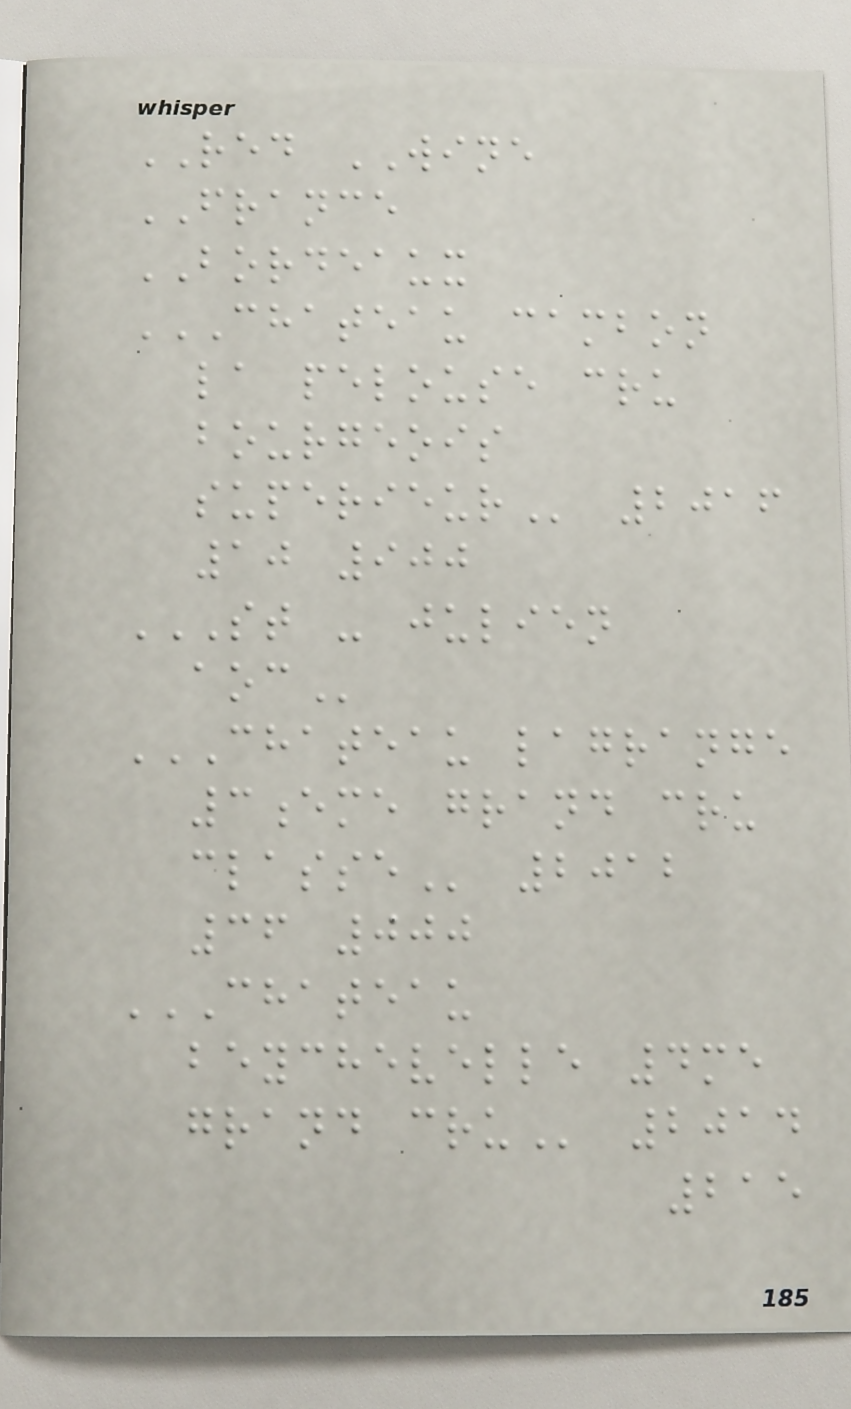RED WINE
FRANCE
BORDEAUX
CHATEAU CAMBON
LA PELOUSE CRU
BOURGEOIS
SUPERIEUR 2016
10 900
ST - JULIEN
AOC
CHATEAU LAGRANGE
3EME GRAND CRU
CLASSE 2012
36 000
CHATEAU
BEYCHEVELLE 4ME
GRAND CRU 2014
215
